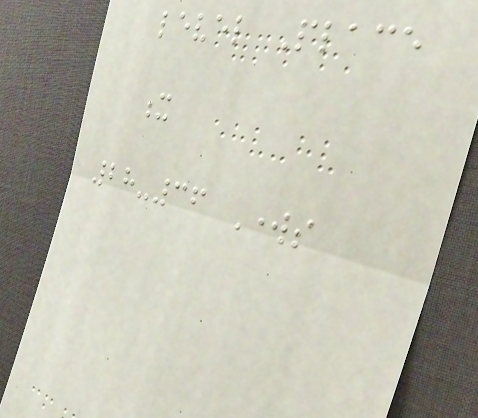level Place
x
28-36 Works
